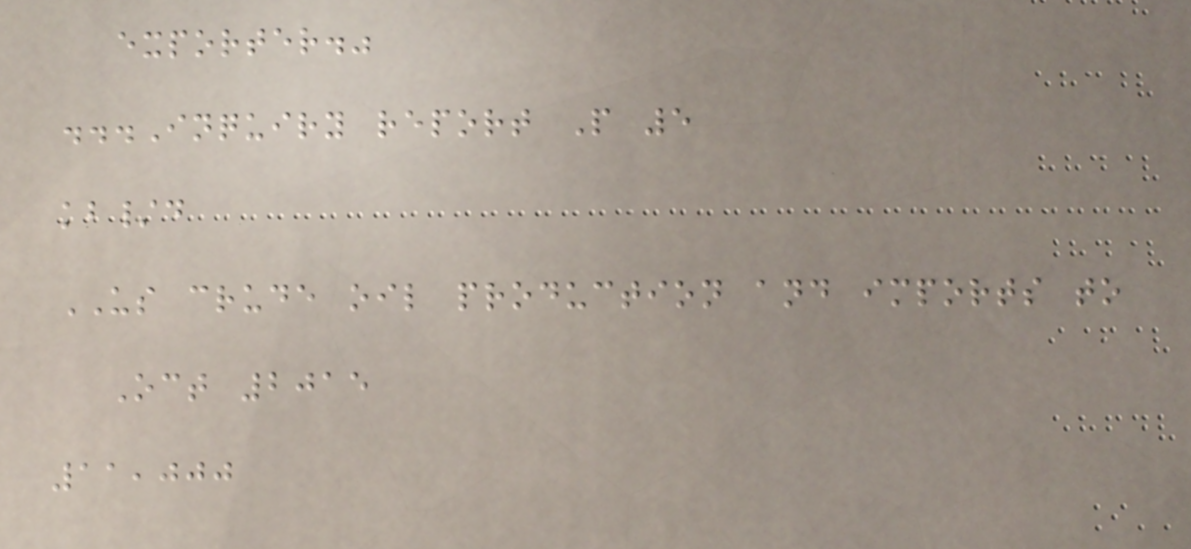exporter."
...Inquiry report P 5
kb/d
US crude oil production and imports to
Oct 2015
11,000
